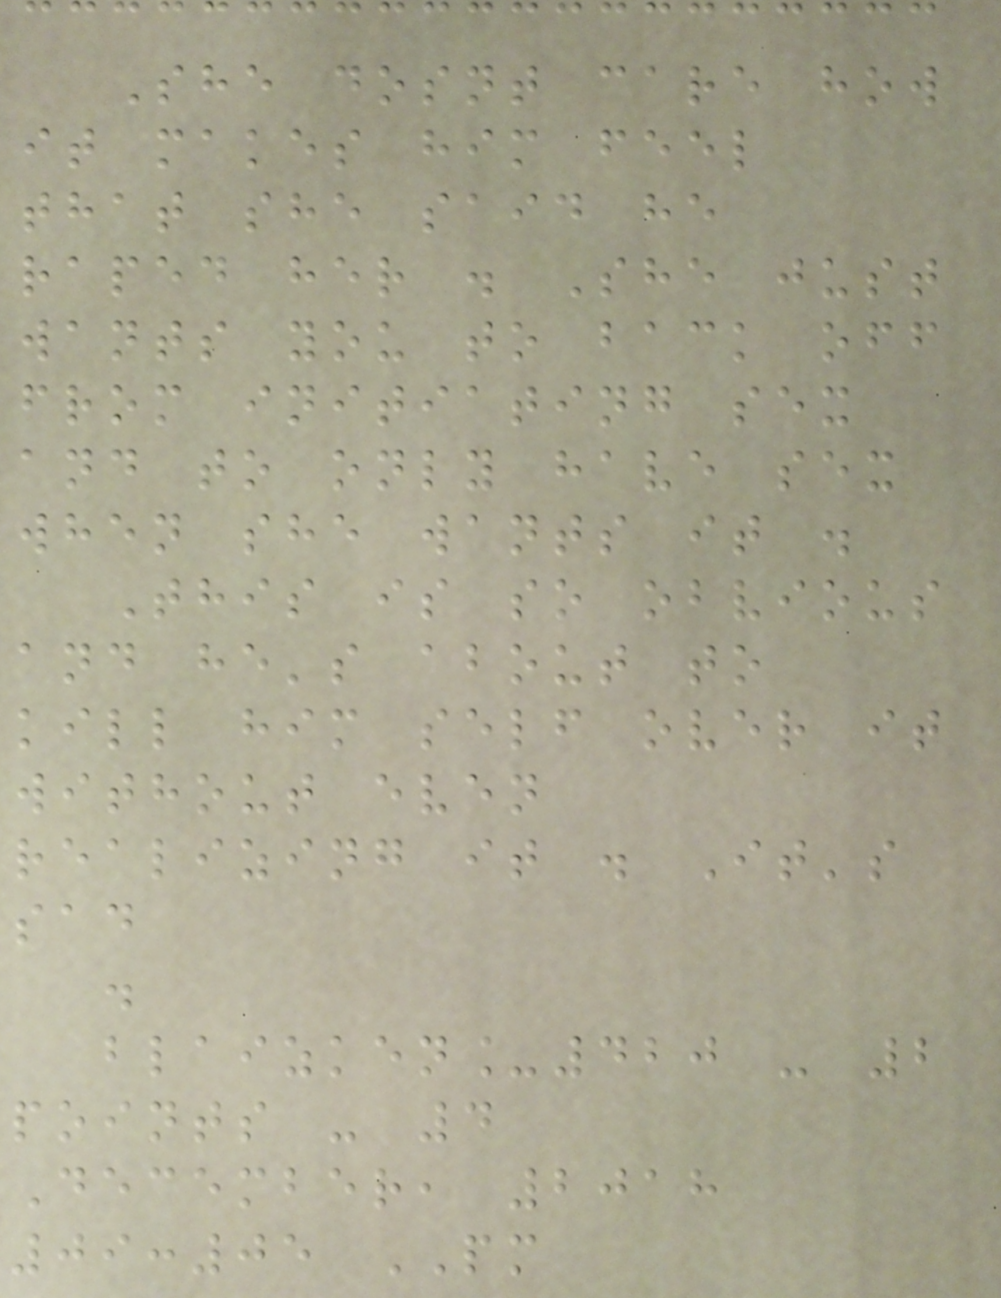She dosnt care how
it makes him feel
that she said he
raped her . She just
wants you to back off
from initiating sex
and to only have sex
when she wants it .
This is so obvious
and he's about to
kill him self over it
without even
realizing it . It's
sad
.
blaizken_420 - 2
points - 4
December, 2018
09:05 PM
